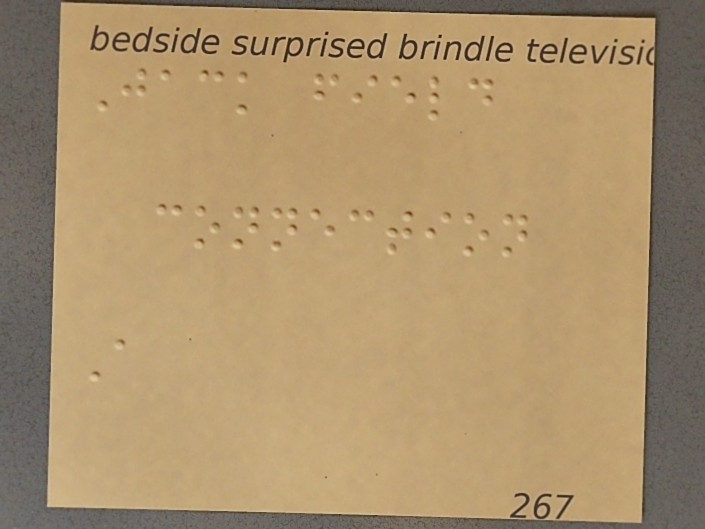Jack field
connection
A
